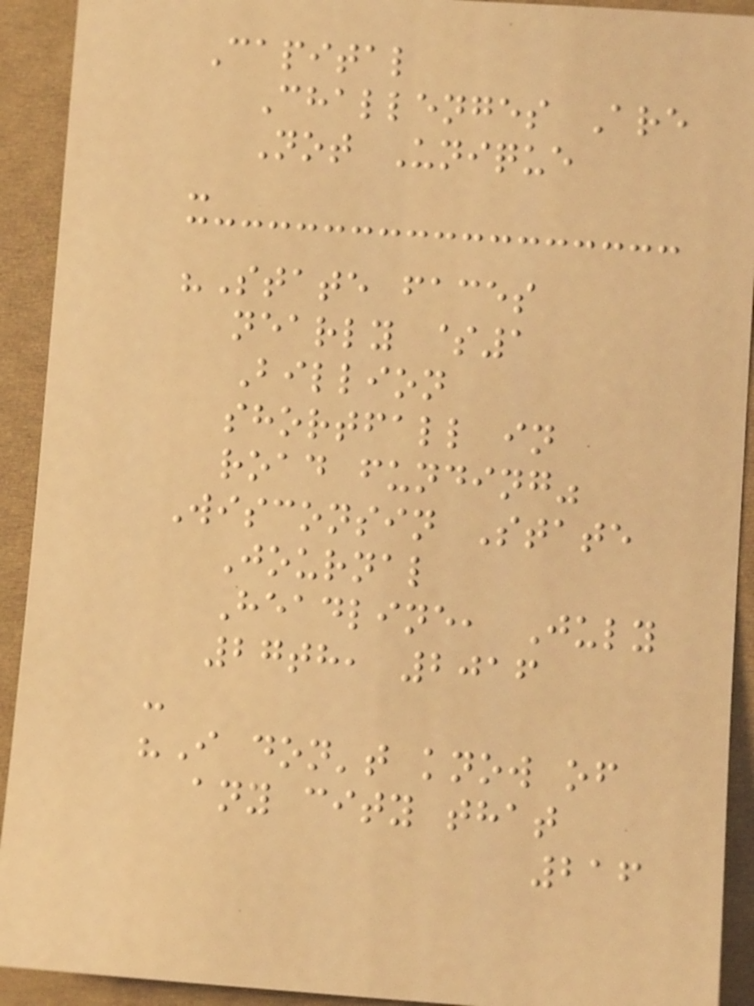Capital
Challenges Are
Not Unique
-
"State faces
nearly $1
Billion
shortfall in
road funding"
Wisconsin State
Journal
Headline, July
27th, 2016
-
"I don't know of
any city that
216
